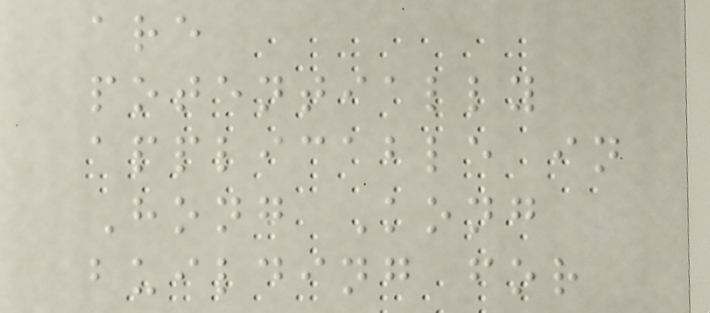are
potentially
applicable in
Hong Kong
building for
